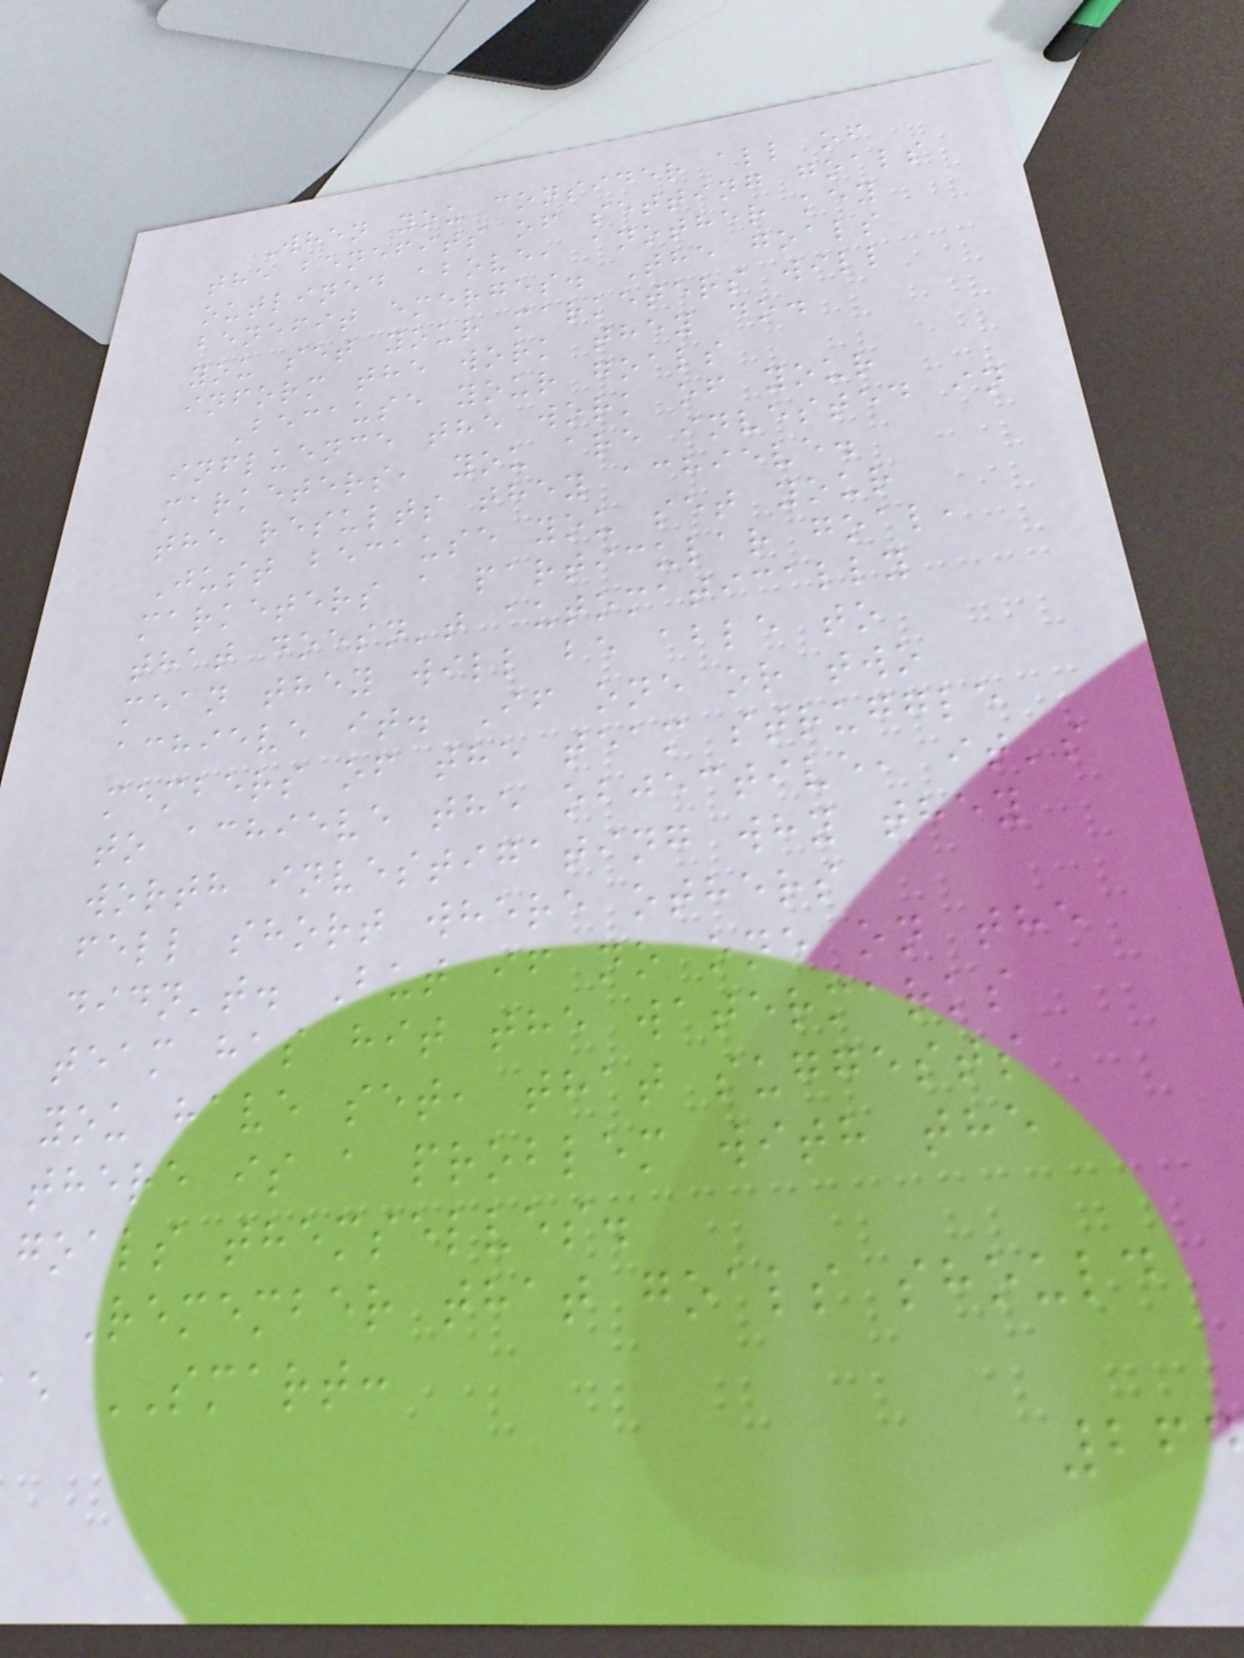When you consider all of
the benefits of setting goals
outlined above, another key
benefit emerges. The goals
you set your marketers will
inform the work they do.
Because your goals
influence the work of your
marketers, you are invested in
the results they achieve.
Just because you set your
marketers a particular goal,
that doesn't automatically
mean they will be able to
achieve it. If one or two
members of the team struggle
to achieve the objective, it's
worth investigating why they
fell short where others
didn't. But if no one on the
team has hit the watermarks
you have set, that suggests
there is a problem with the
goals themselves.
Remember that goals should
e SMART:
